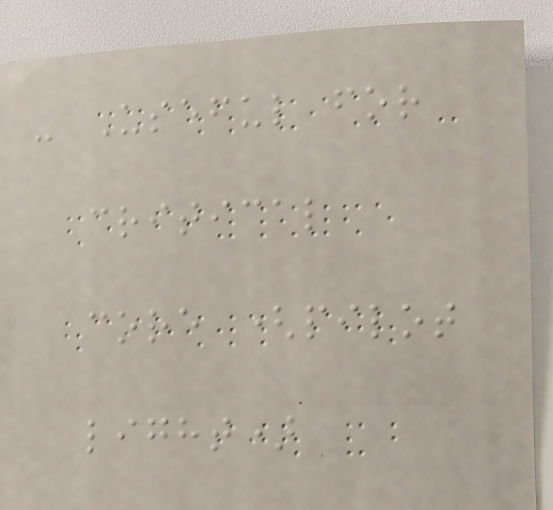- Useful for
critical
core (pilot
light)
